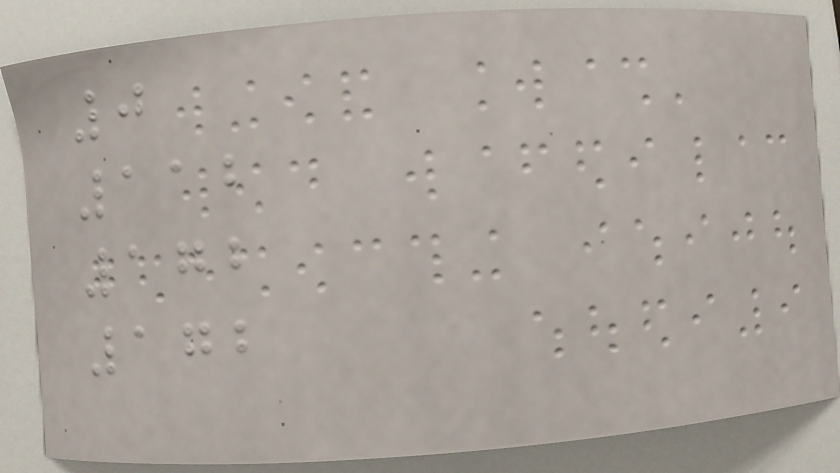0
112
172
172
